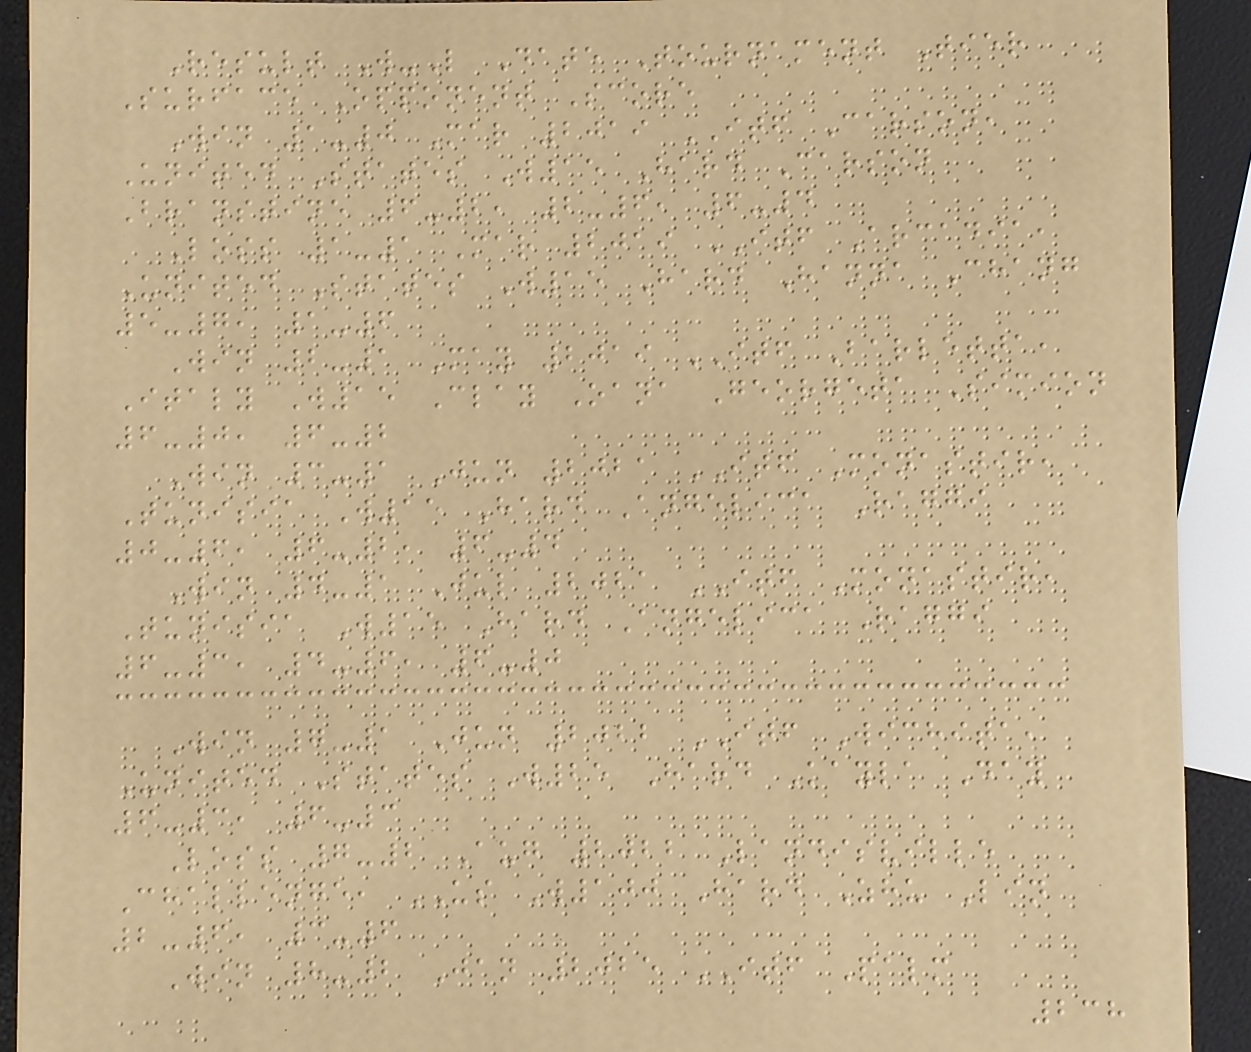Result W-L Date Tournament Tier
Surface Opponent Score
Win 1-0 Mar 2019 ITF Carson,
United States W15 Hard Carson
Branstine 6-2, 2-6, 6-4
Loss 1-1 Mar 2019 ITF Arcadia,
United States W15 Hard Hanna Chang
5-7, 1-6
Win 2-1 May 2019 ITF Barletta,
Italy W15 Clay Oana Georgeta Simion
6-0, 6-2
Win 3-1 Jun 2021 ITF Monastir,
Tunisia W15 Hard Angelica Raggi
0-6, 6-2, 6-4
Win 4-1 Jul 2021 ITF Monastir,
Tunisia W15 Hard Angelica Raggi
6-3, 4-6, 6-0
Win 7-1 Jun 2022 ITF Wichita,
United States W25 Hard Kayla Day
6-3, 6-3
Loss 7-2 Aug 2022 Landisville
Challenge, US W100 Hard Zhu Lin
2-6, 3-6
Win 8-2 Jan 2025 ITF Palm
238
